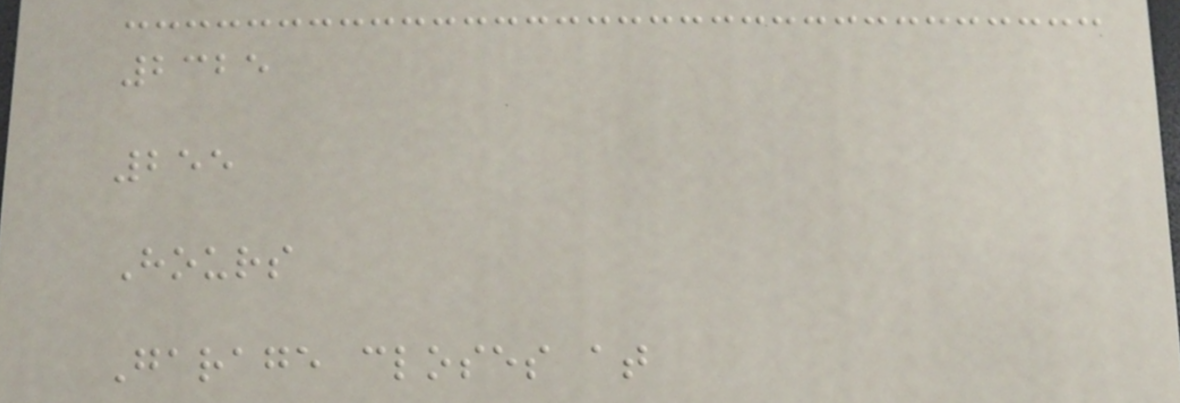2325
255
Hours
Garage closes at
